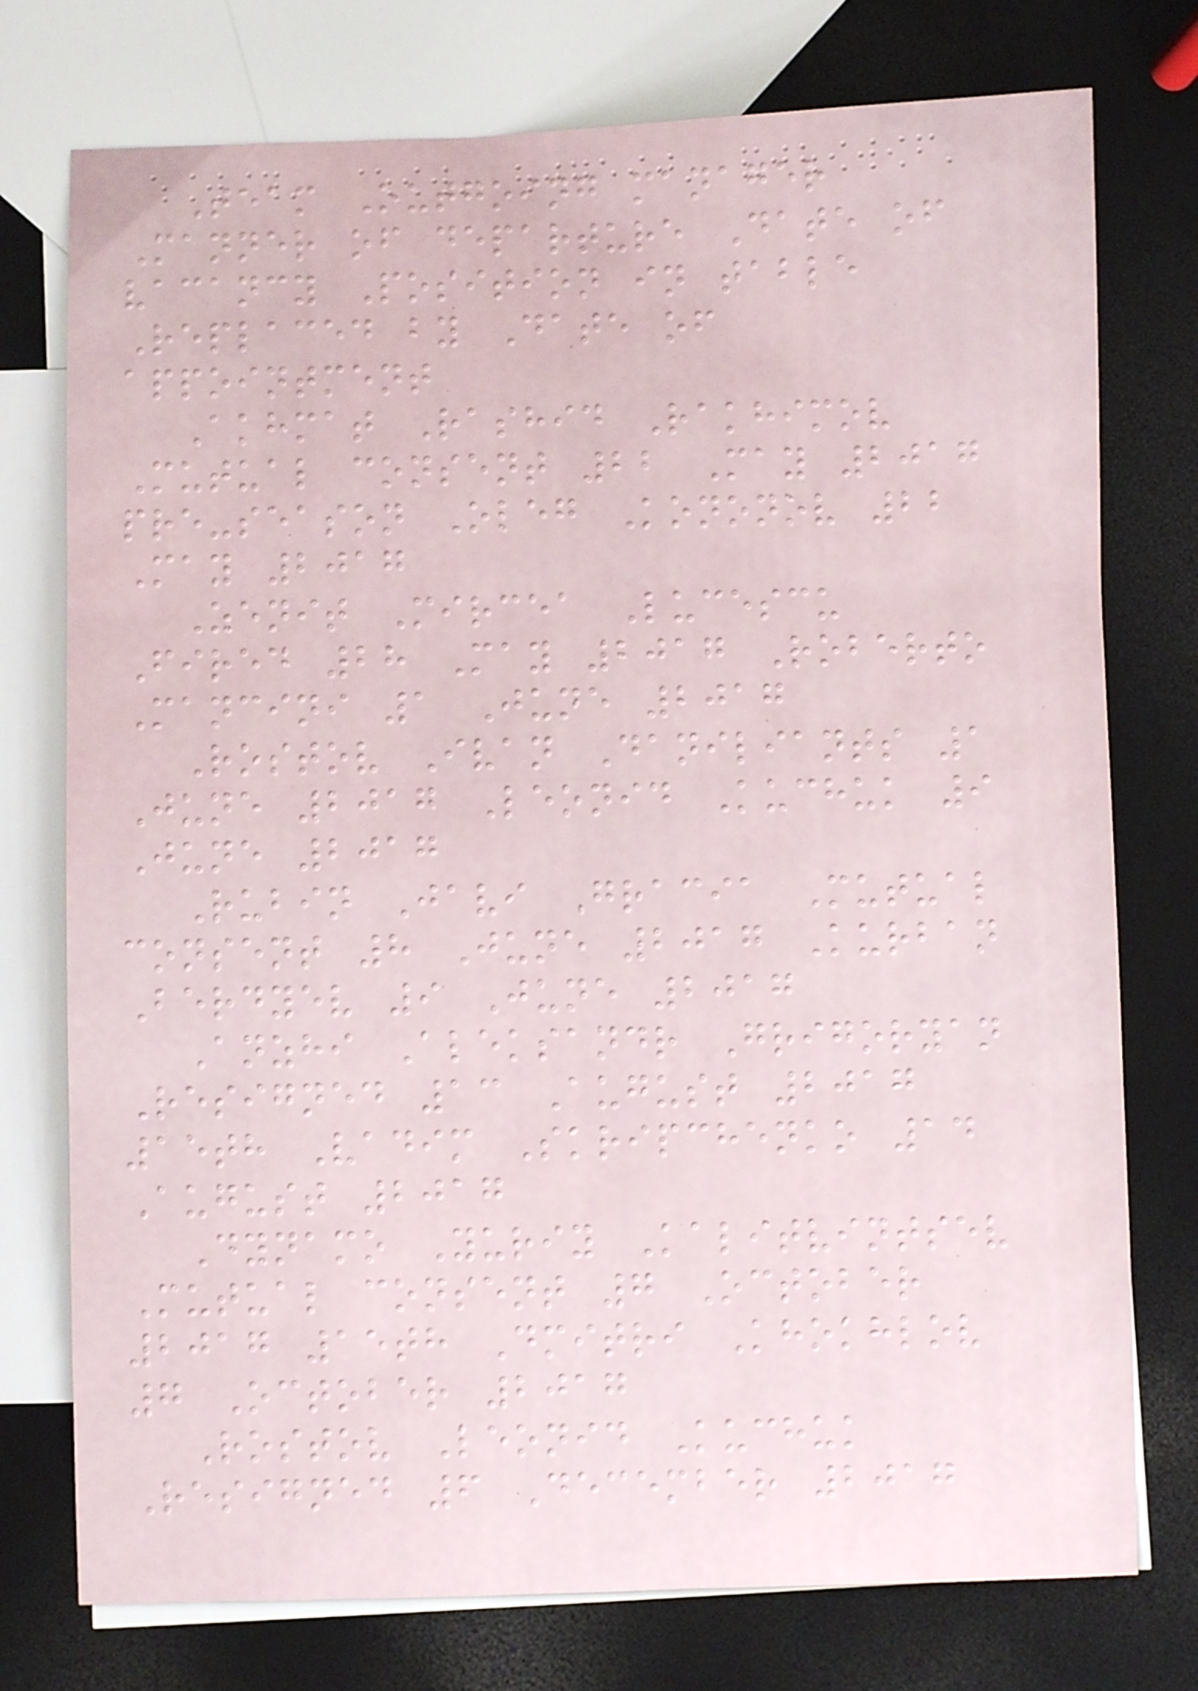Team Outgoing manager
Manner of departure Date of
vacancy Position in table
Replaced by Date of
appointment
Akhmat Rashid Rakhimov
Mutual consent 22 May 2017
pre-season Oleg Kononov 22
May 2017
Zenit Mircea Lucescu
Fired 28 May 2017 Roberto
Mancini 1 June 2017
Rostov Ivan Daniliants 1
June 2017 Leonid Kuchuk 9
June 2017
Rubin Javi Gracia Mutual
consent 8 June 2017 Kurban
Berdyev 9 June 2017
Anzhi Aleksandr Grigoryan
Resigned 13 August 2017
15th Vadim Skripchenko 14
August 2017
Dynamo Yuriy Kalitvintsev
Mutual consent 7 October
2017 15th Dmitri Khokhlov
7 October 2017
Rostov Leonid Kuchuk
Resigned 6 December 2017
